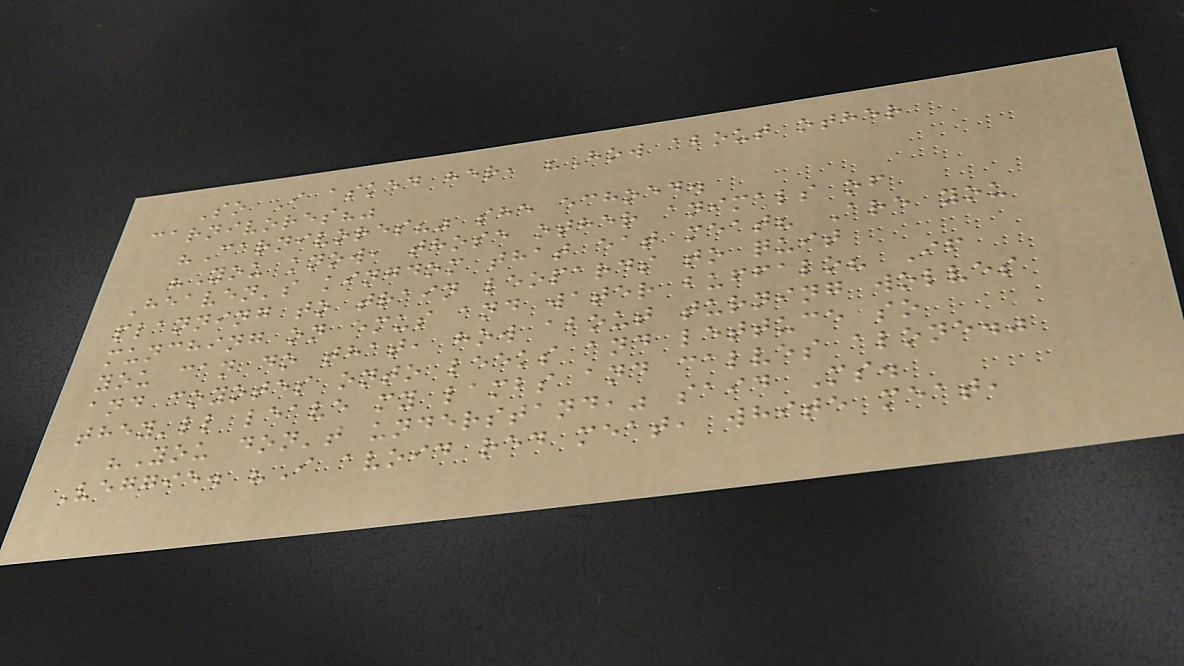So I asked her, "How about other
carnivores?"
"Carnivores?" she echoed.
"You know, those other animals of
Heaven's kingdom that eat meat? Are you
planning to train leopards to quit
munching on emus and water buffalo? If
you can do that, how about turning wolves
and coyotes onto leeks and lettuce so
they'll leave my lambs and calves alone."
"You don't understand," said Ms.
Veggie. "I avoid red meat, white meat,
